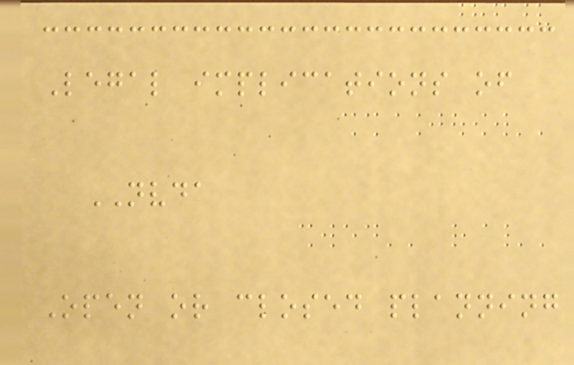Legal implications of
NVDA
Open or closed planning
